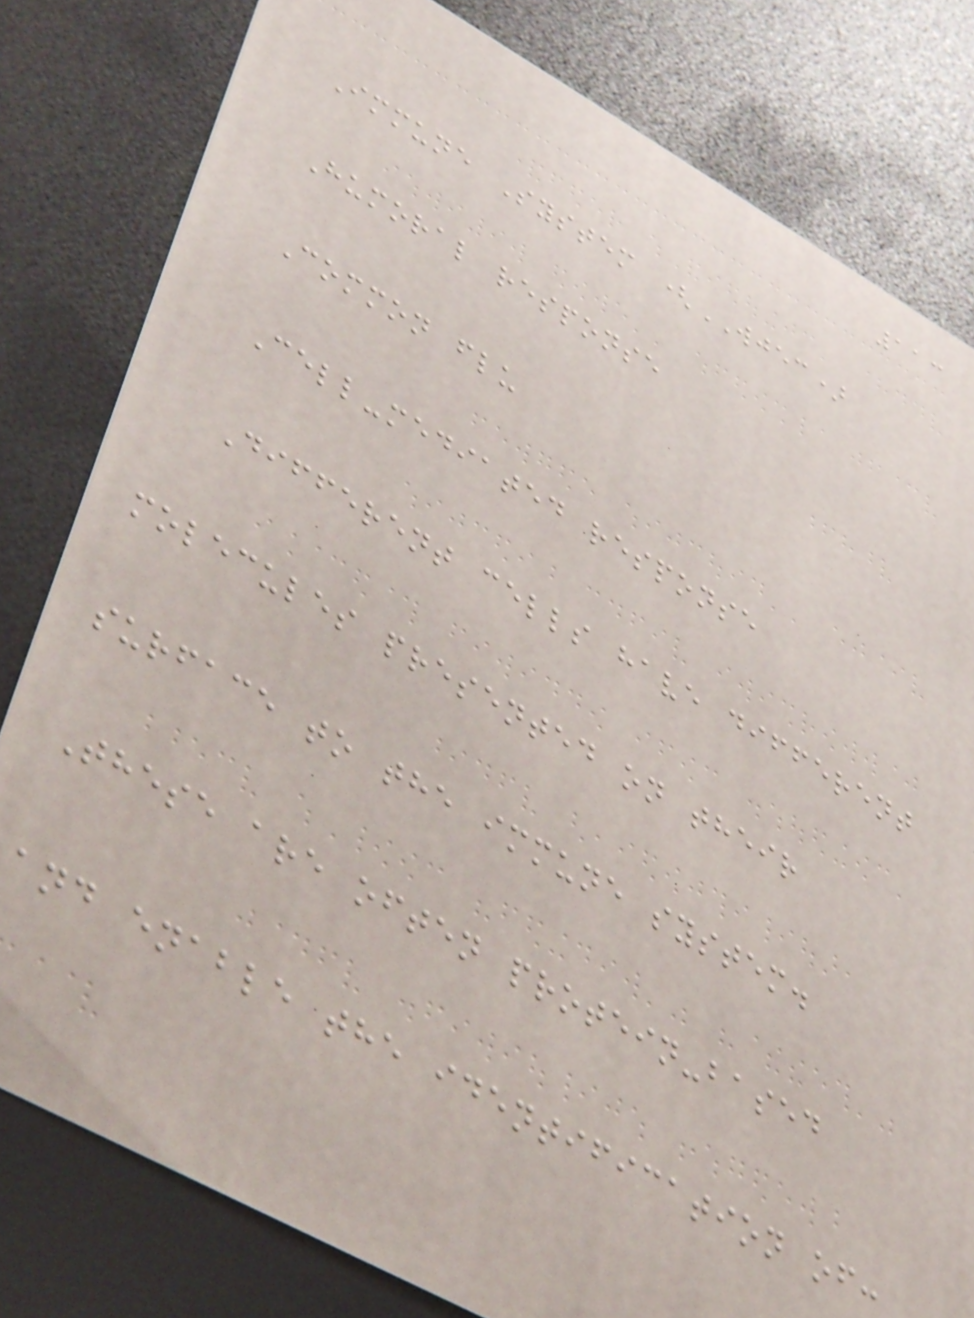113
Immune System (WJEC)
Humoral response
Common flu
Cell-mediated response
Different cells have different
molecules presented on their
surface to the immune system.
These are often protein-based
and enable the identification of:
